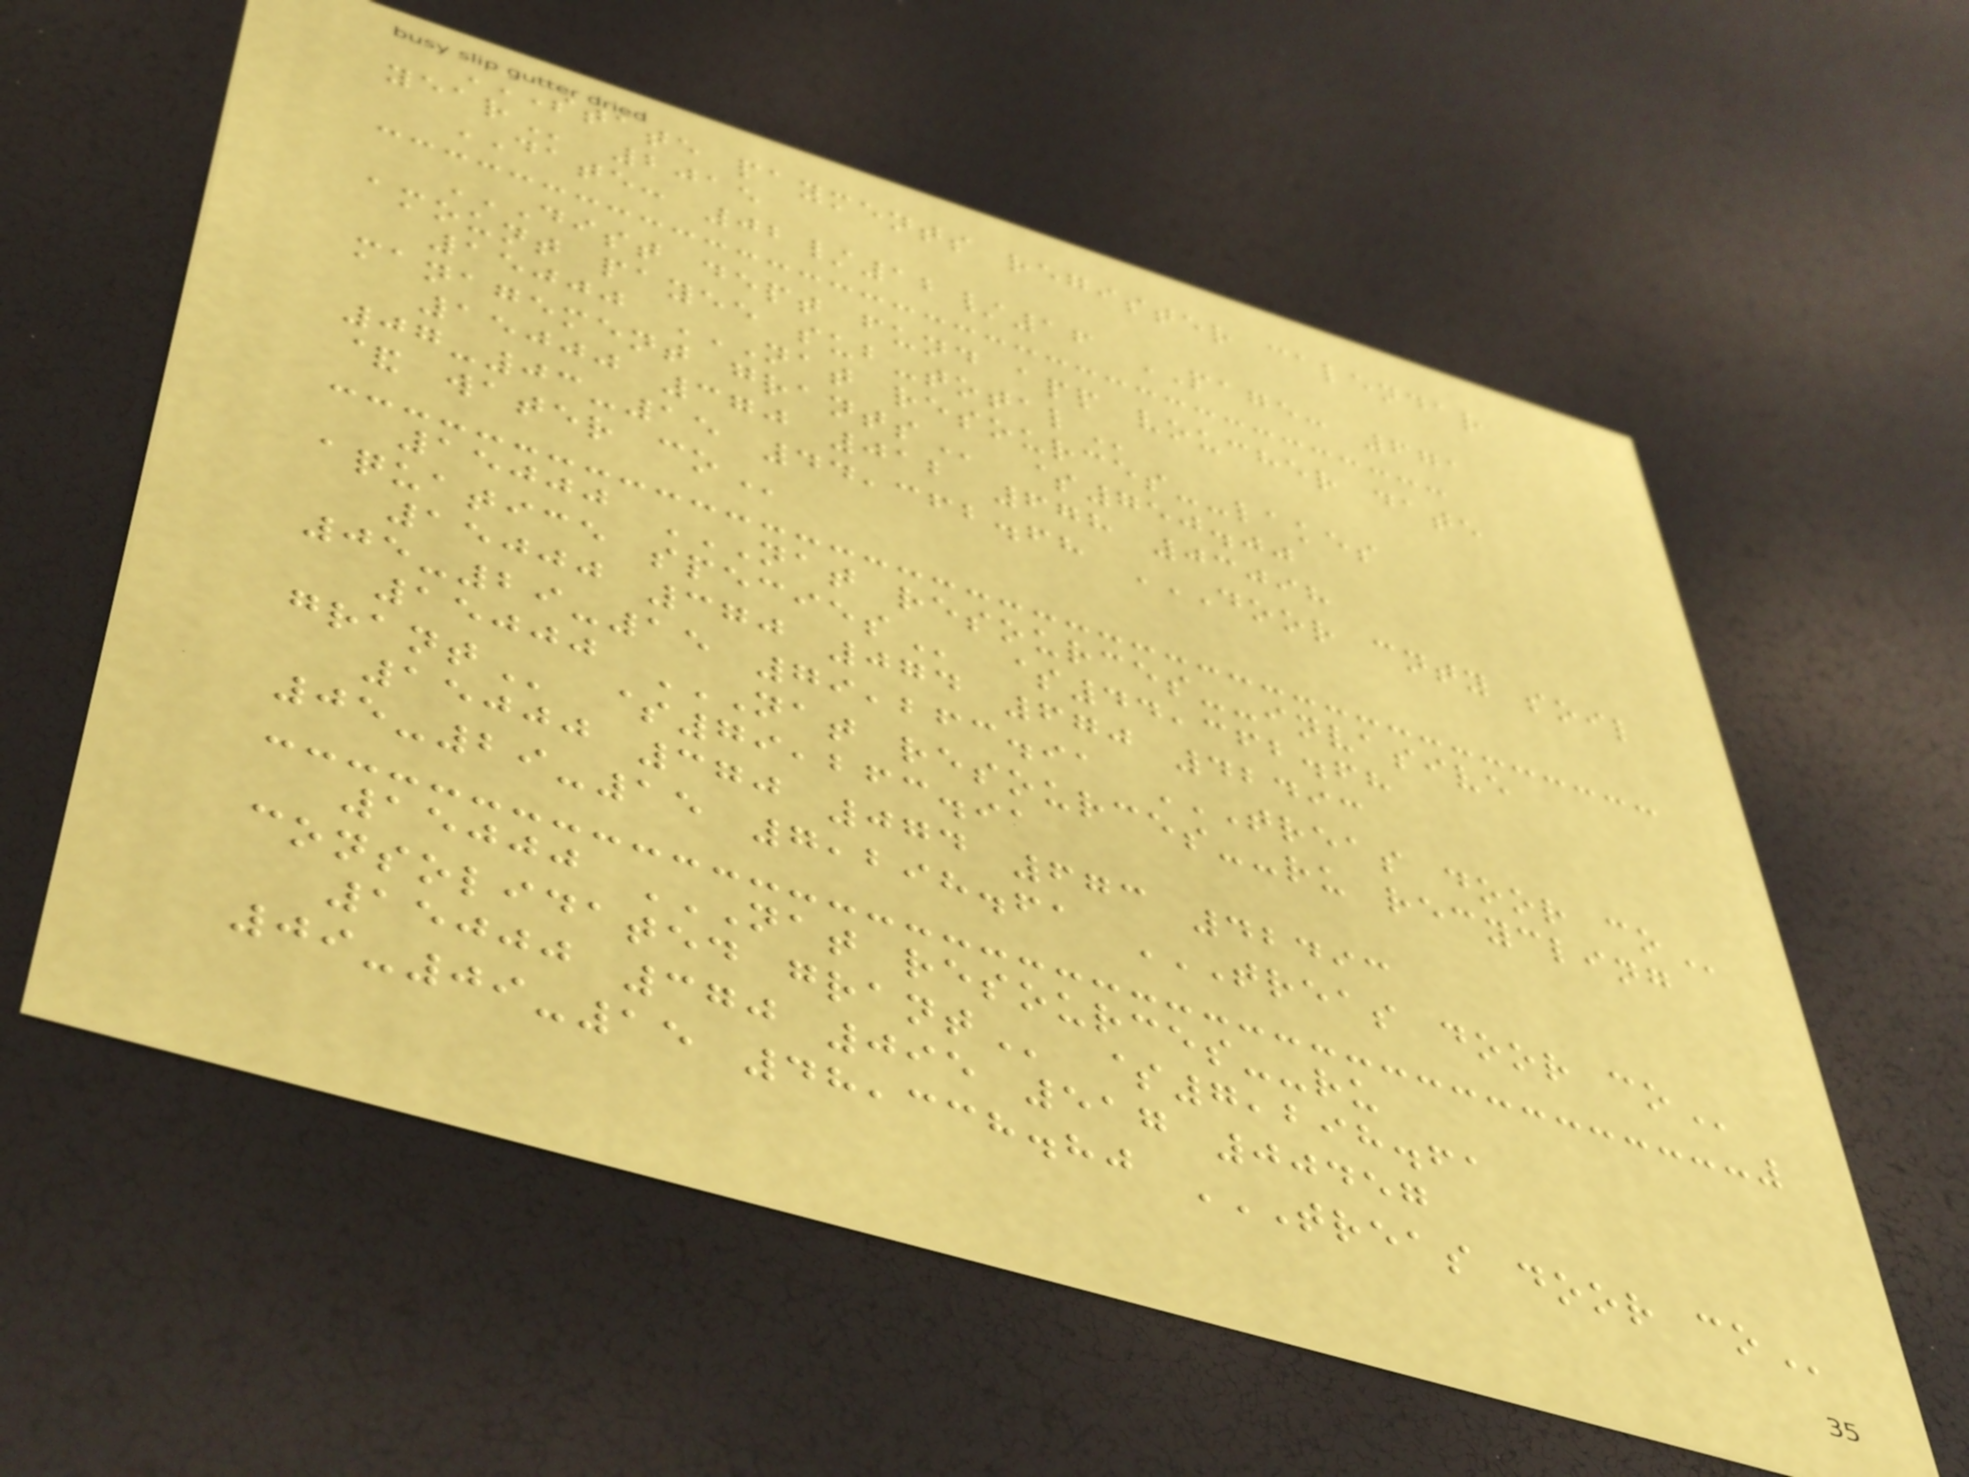STATE PAYMENTS REGISTER CALENDAR
YEAR 2015
DATE: 02/12/16 PAGE: 671
DIST DEPT FUND APP VOUCHER DATE
AMOUNT PAYEE SUB-TOTAL
15000 NAT RESOURCES--LAKES
MANAGEMENT GRANTS $750.00
15000 370 012 678 03098
07-03-15 44,362.68 DOOR CNTY SOIL
& WATER CO
15000 NAT RESOURCES--INVASIVE
AQUATICE SPECIES $44,362.68
15000 370 074 670 42493
05-29-15 79,263.91 TREAS DOOR CO
15000 NAT RESOURCES--RU RECYCLING
GRANT $79,263.91
15000 370 074 673 42493
05-29-15 7,298.61 TREAS DOOR CO
15000 NAT RESOURCES--RU
CONSOLIDATED GRANT $7,298.61
15000 370 095 517 00457
09-09-15 48,338.80 TREAS DOOR CO
